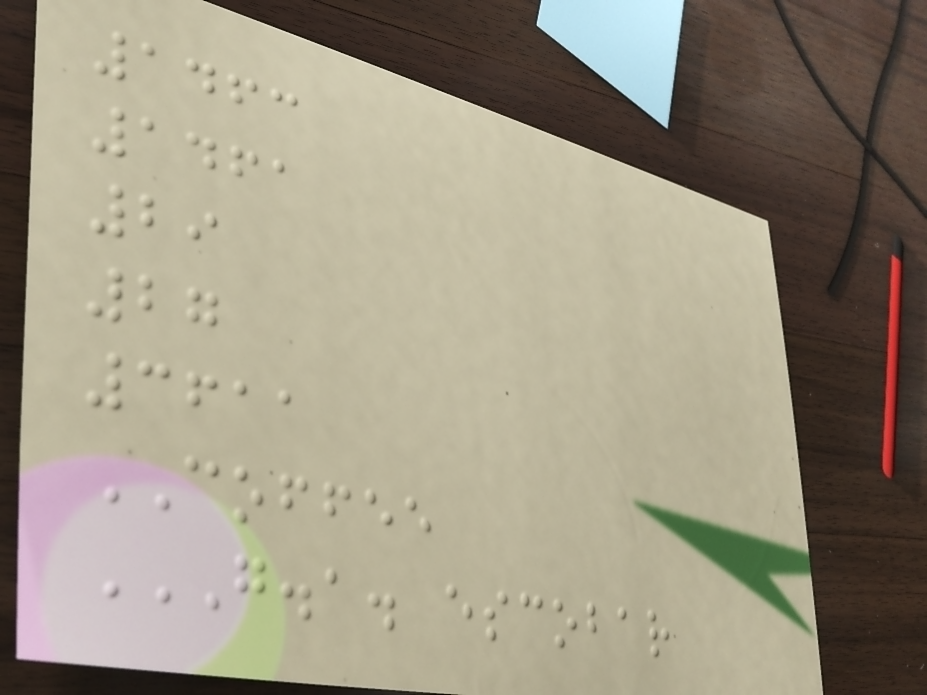1463
1461
29
27
3611
COFFEE
G.A. ESCOBAR
